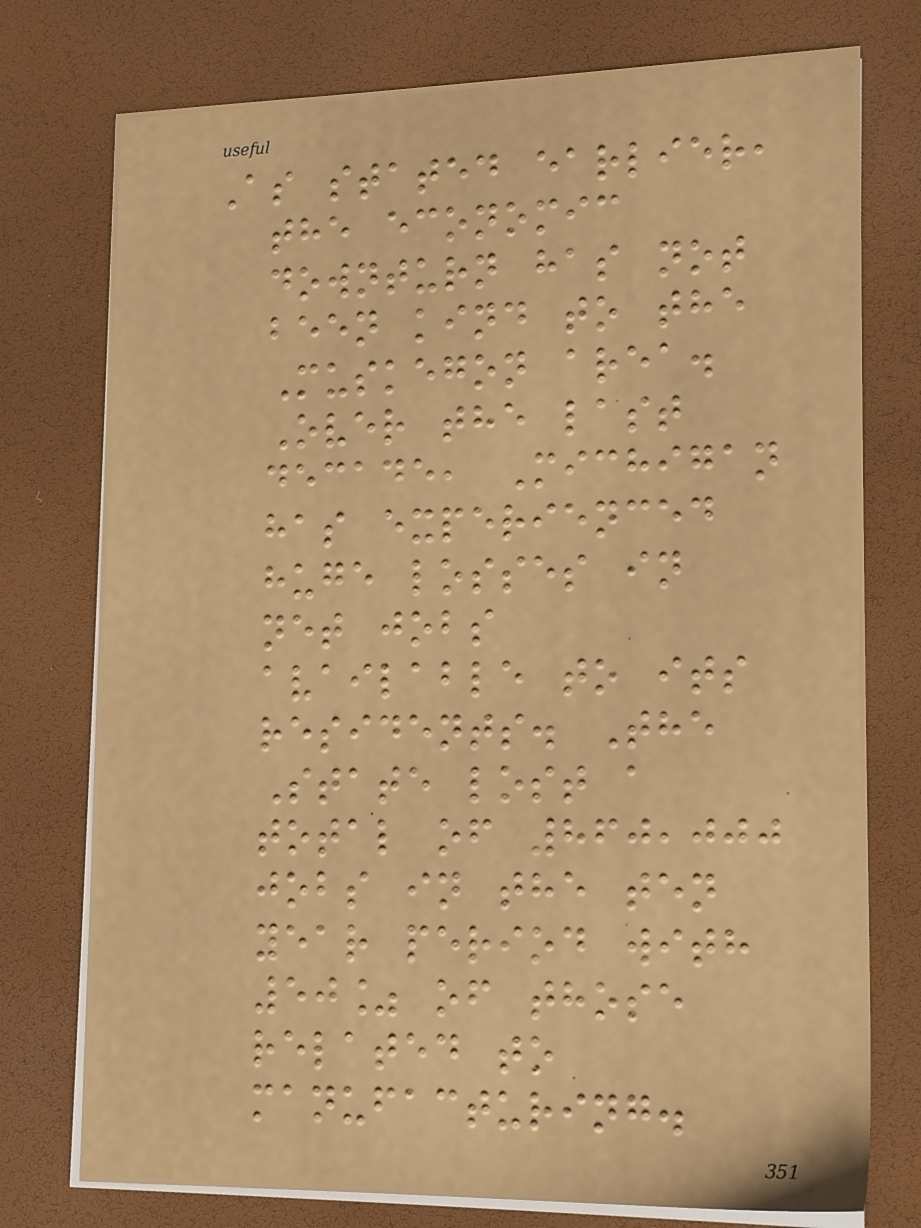As stated earlier,
the economic
downturn has not
been kind to the
Muskegon area.
Over the last
decade, Michigan
has experienced
huge losses in
net jobs
available to its
residents. The
State lost a
total of 860,000
jobs in the ten
year period with
50% of those
related to
manufacturing.
